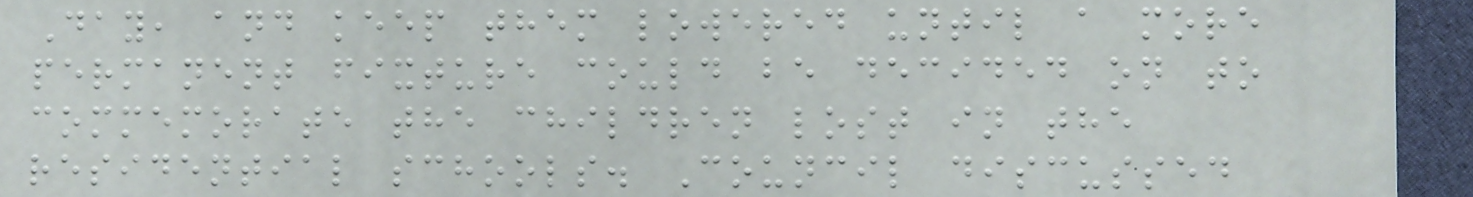Day, and keep them lowered until a more
permanent fixture could be decided on to
commemorate the children lost in the
residential schools. Council discussed
